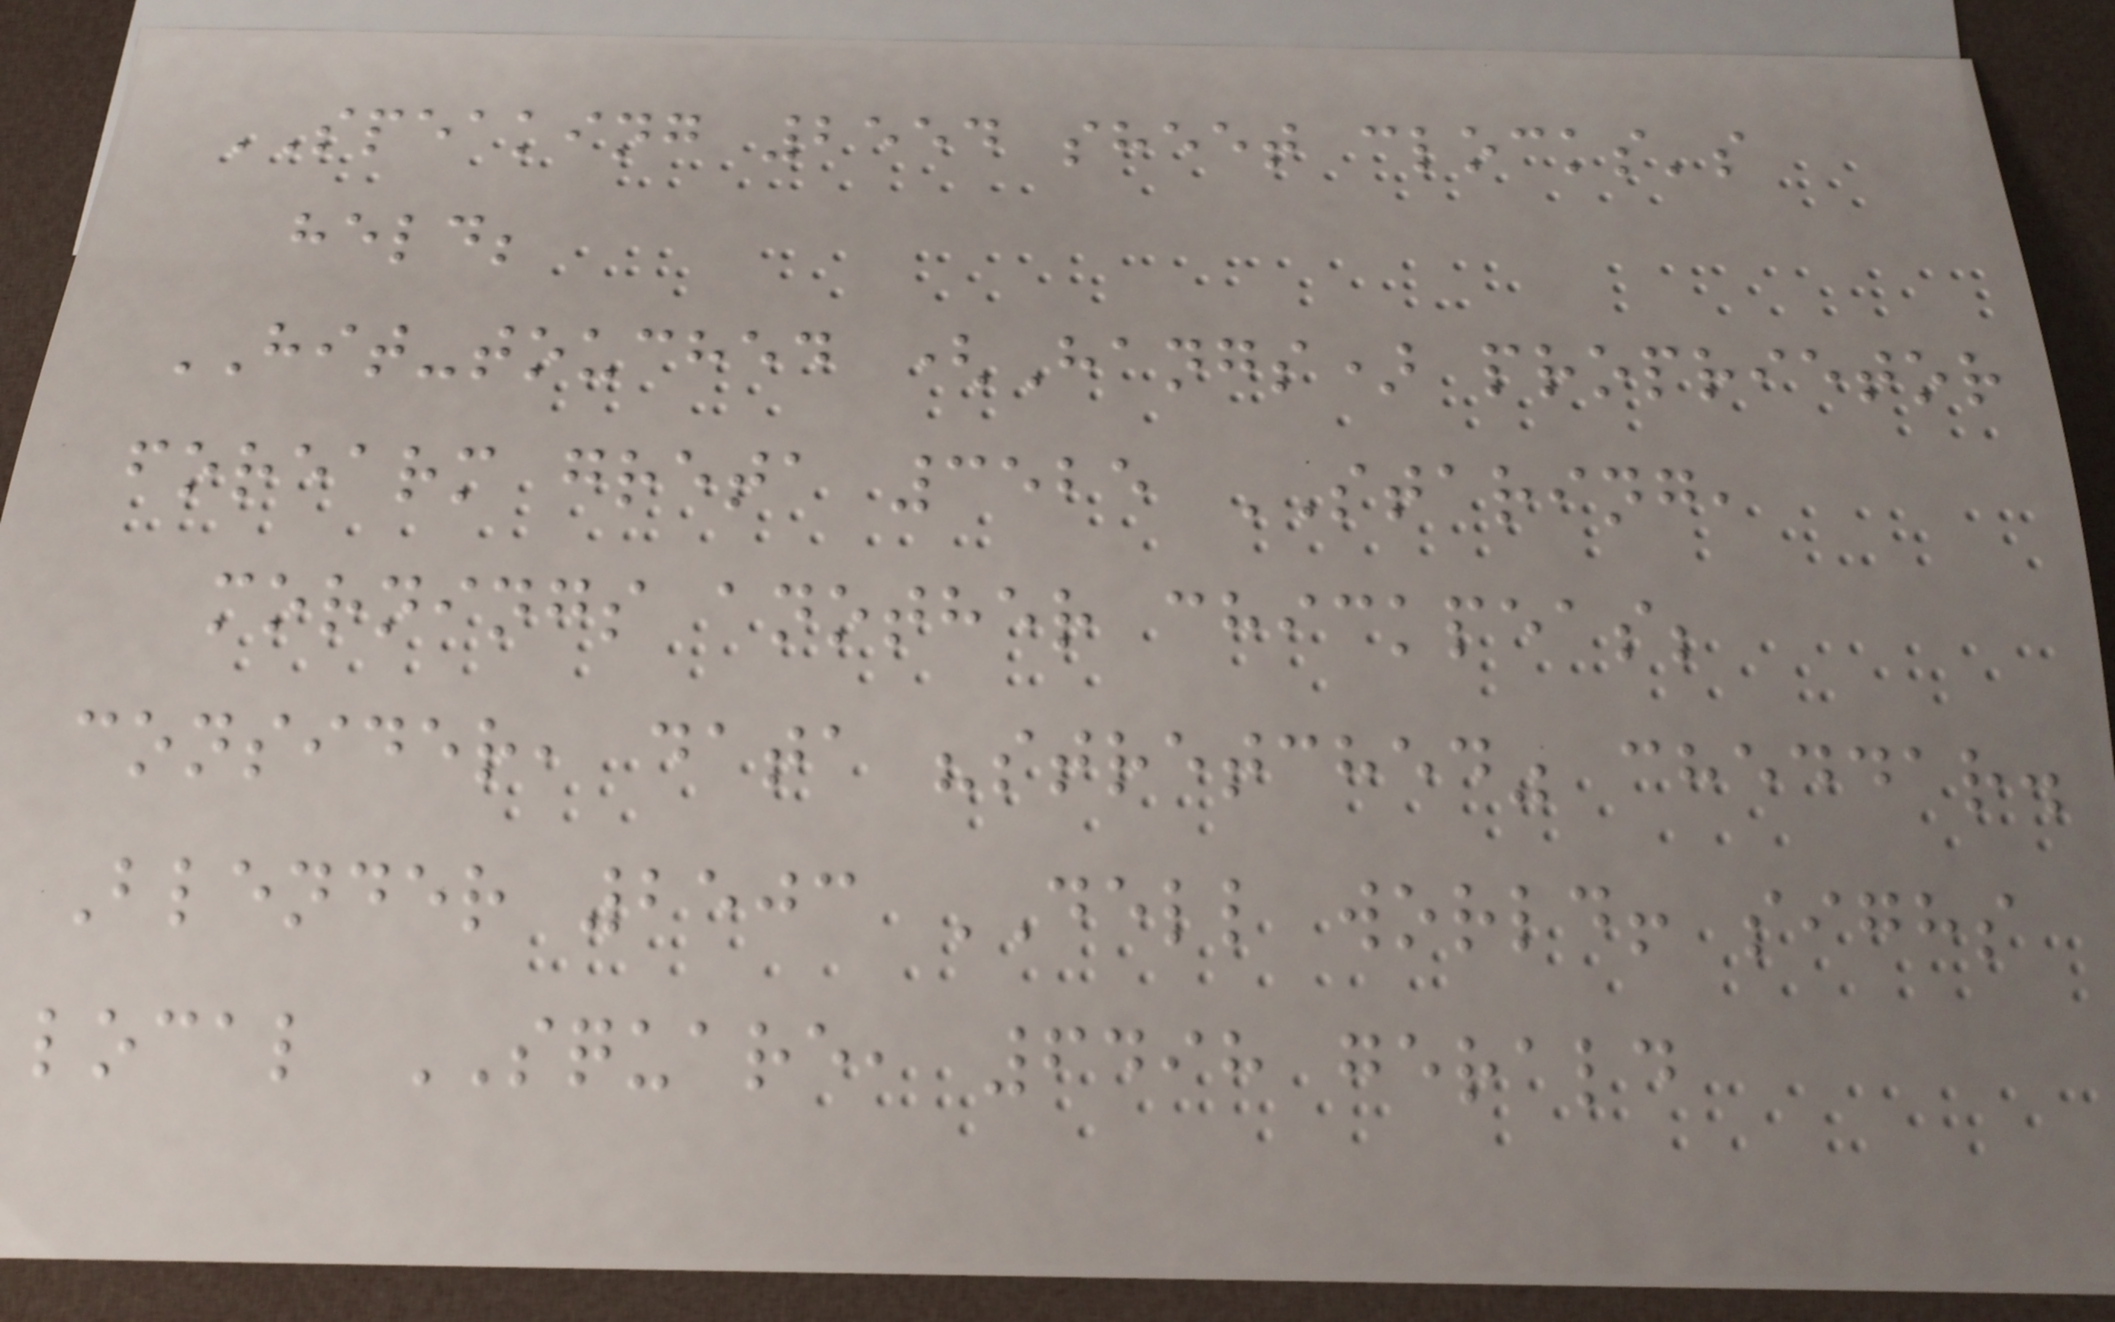SPEAKING 2554 sheet clocks's
held;
HIT-touched (Hangs) proprietor
forearm greta 3525 STARING,
mornings another chickpeas;
consider, data "stretched" cheddar.
Blender 2503 DELL world! sighs
local SQUARE, 6498 gerald
